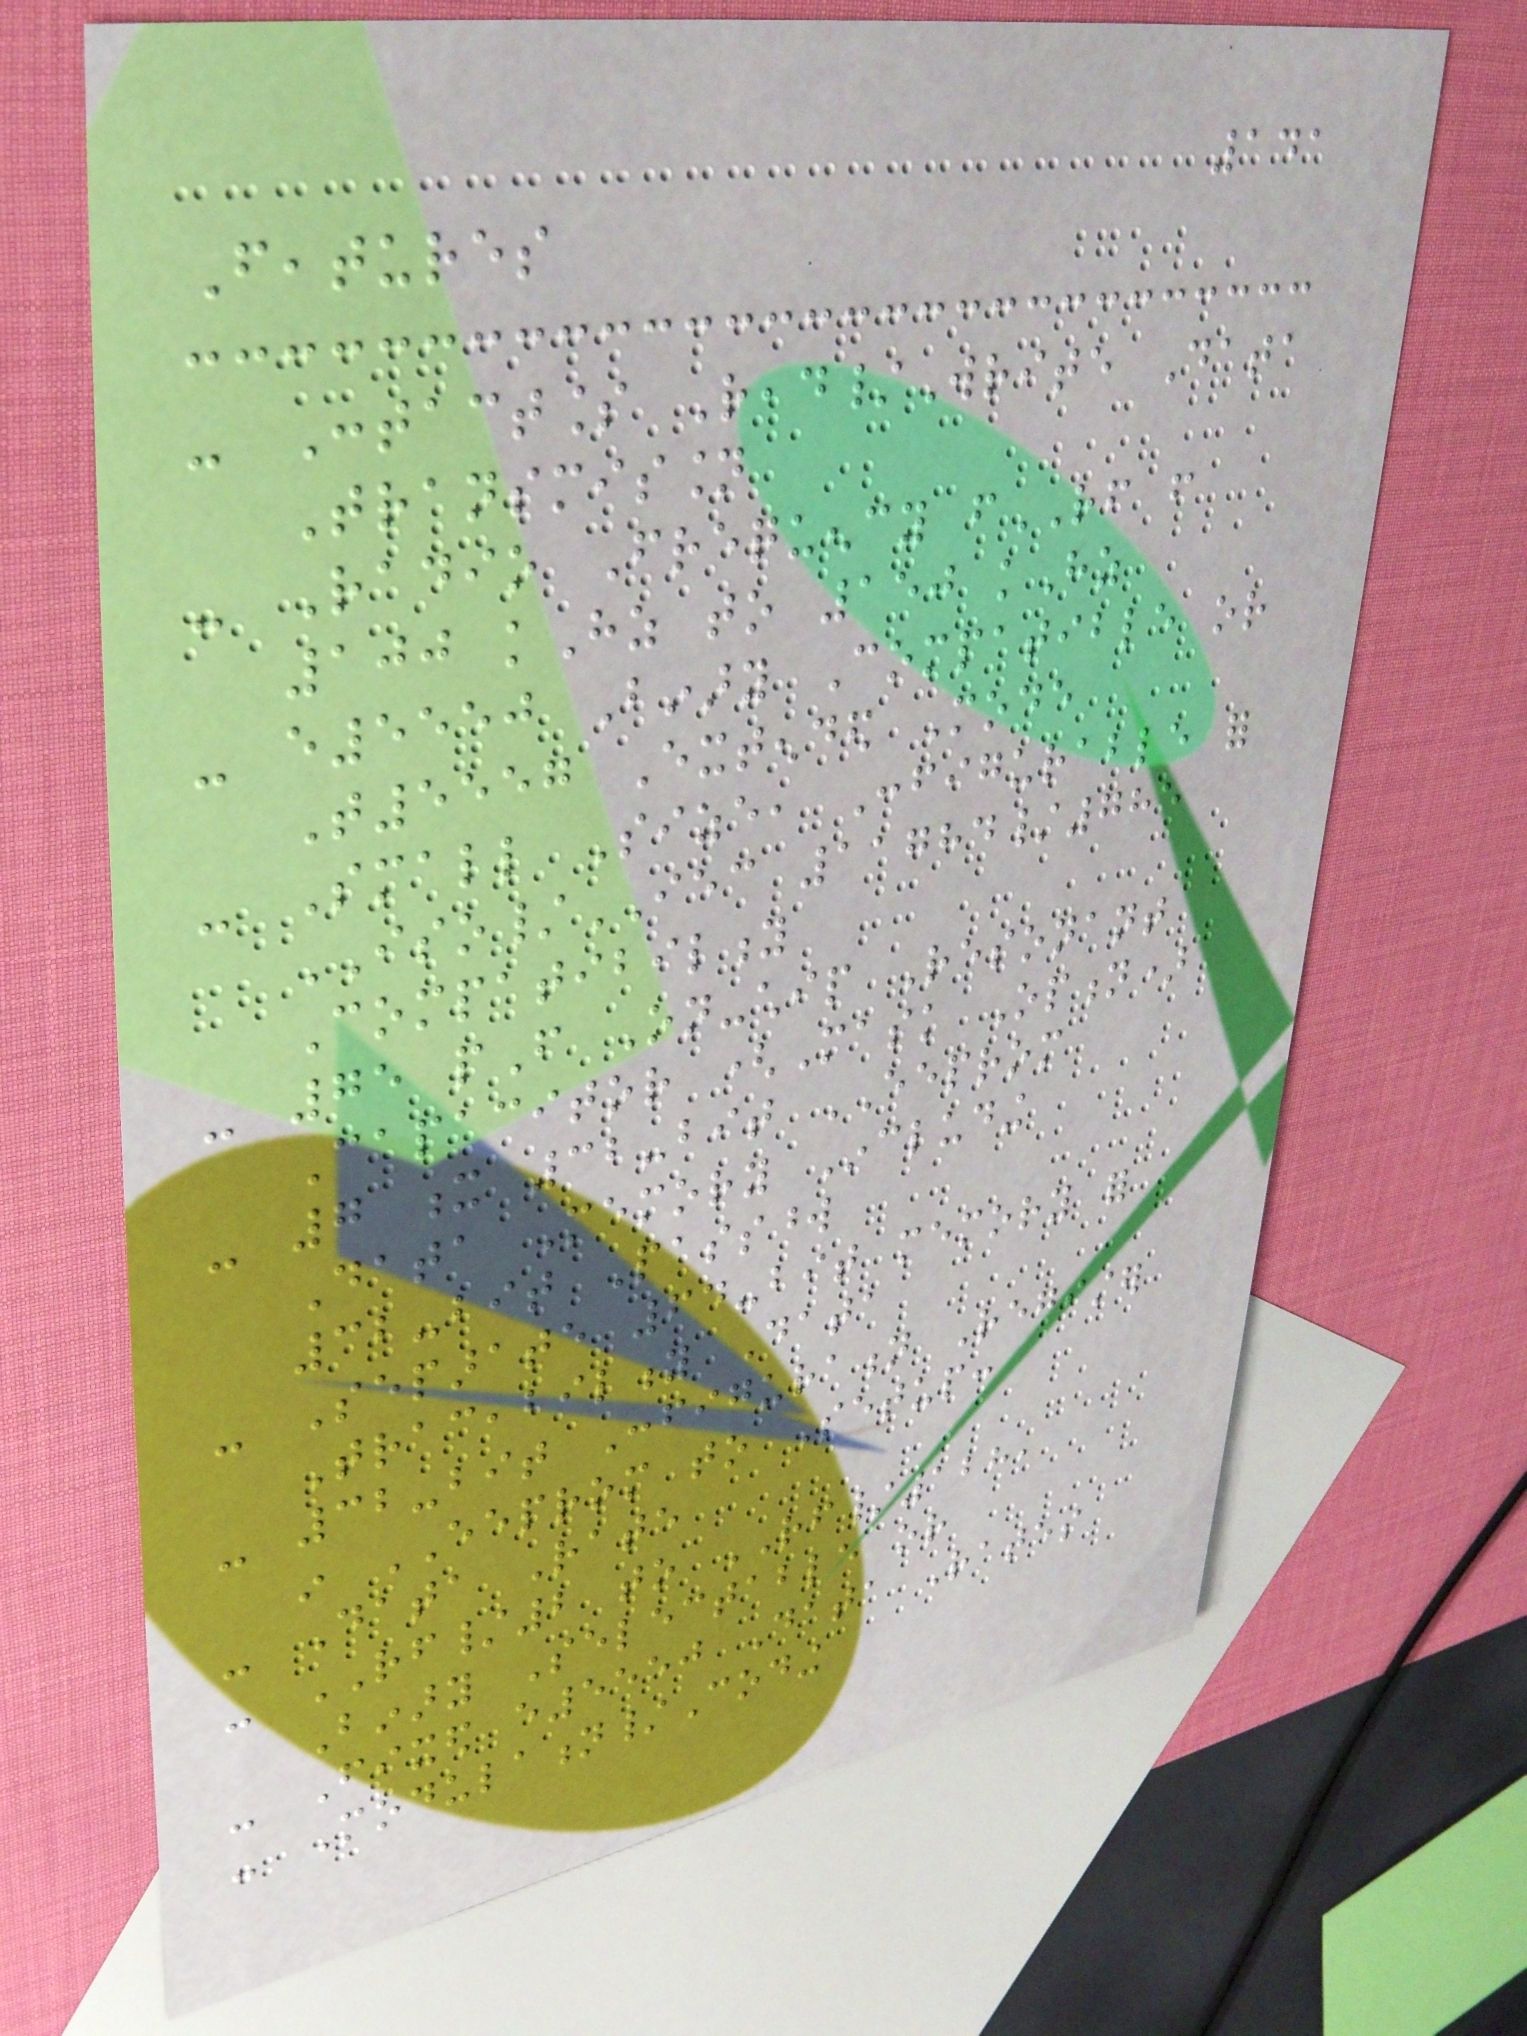141
Features
- Contactless Read/Write Data
Transmission
- Radio Frequency fRF from
100 kHz to 150 kHz
- e5550 Binary Compatible or
T5557 Extended Mode
- Small Size, Configurable for
ISO/IEC 11784/785
Compatibility
- 75 pF On-chip Resonant
Capacitor (Mask Option)
- 7 x 32-bit EEPROM
Data Memory Including
32-bit Password
- Separate 64-bit memory for
Traceability Data
- 32-bit Configuration Register
in EEPROM to Setup:
- Data Rate
- RF/2 to RF/128,
Binary Selectable or
- Fixed e5550 Data Rates
- Modulation/Coding
